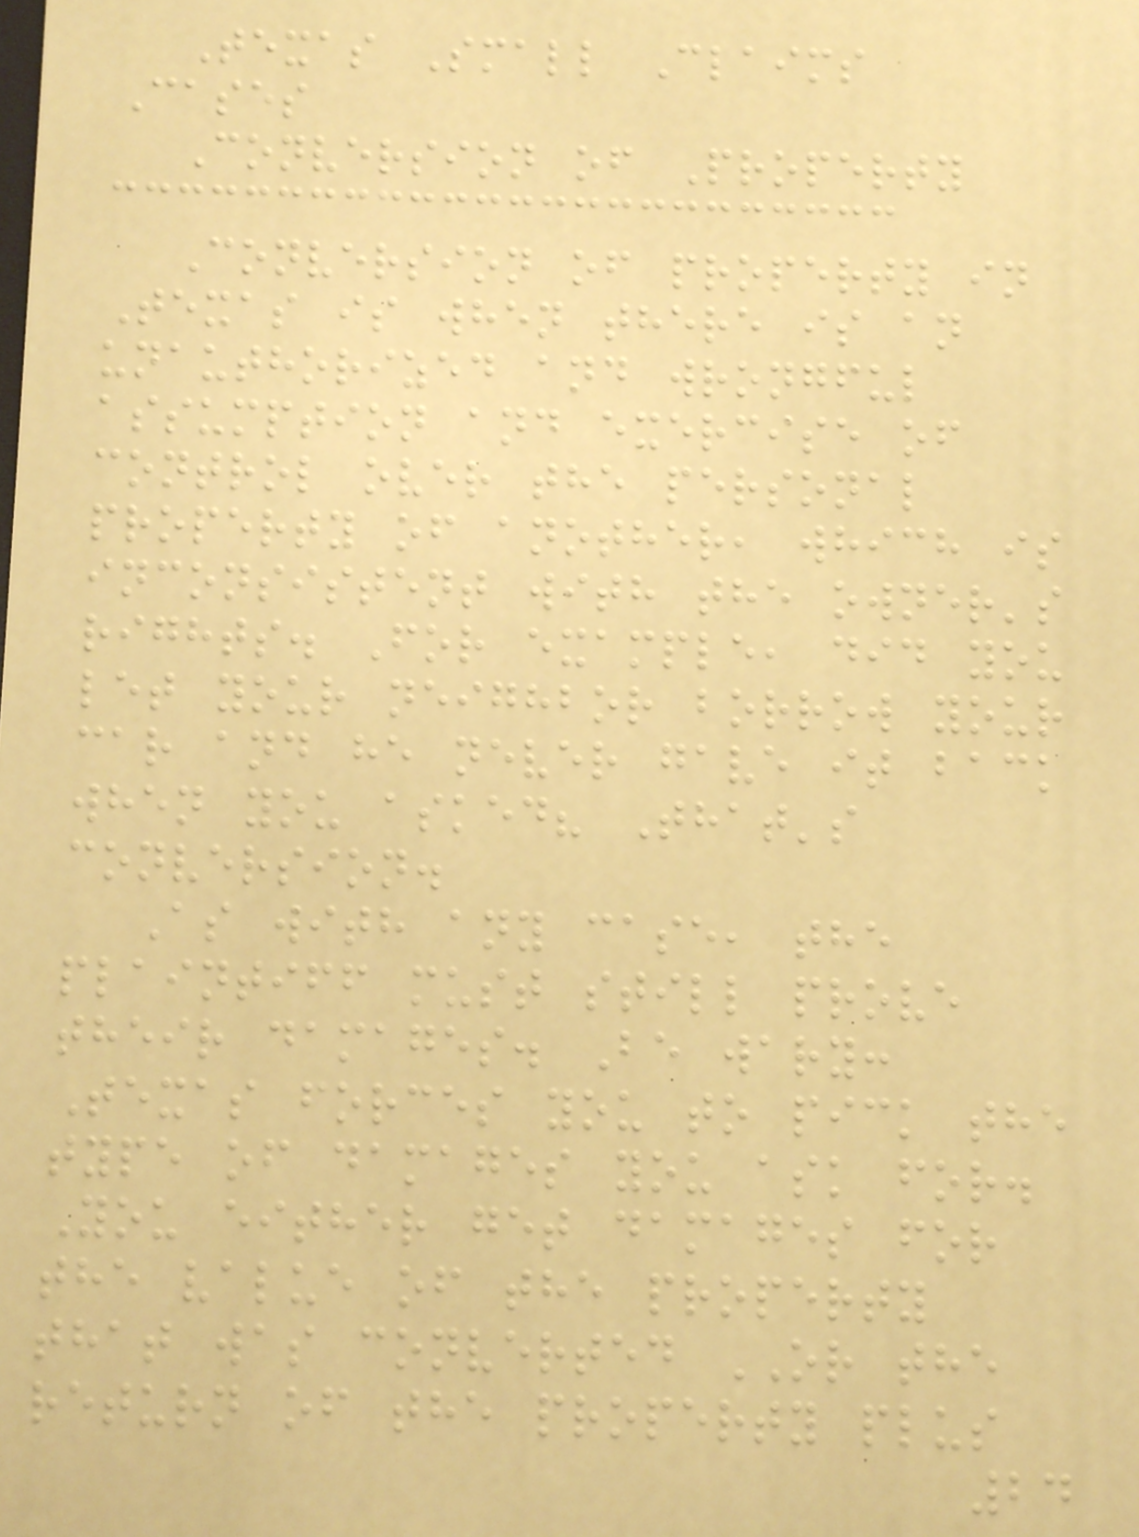Texas Small Claims
Cases
Conversion of Property
Conversion of property in
Texas is when there is an
unauthorized and wrongful
assumption and exercise of
control over the personal
property of another, which is
inconsistent with the owner's
rights. For example, did you
let your neighbor borrow your
car and he never gave it back
when you asked? That's
conversion.
As with any case, the
plaintiff must still prove
their damages. Be wary:
Texas forces you to pick the
type of damages you ask for.
You either get damages for
the value of the property
that was converted OR the
return of the property plus
24
